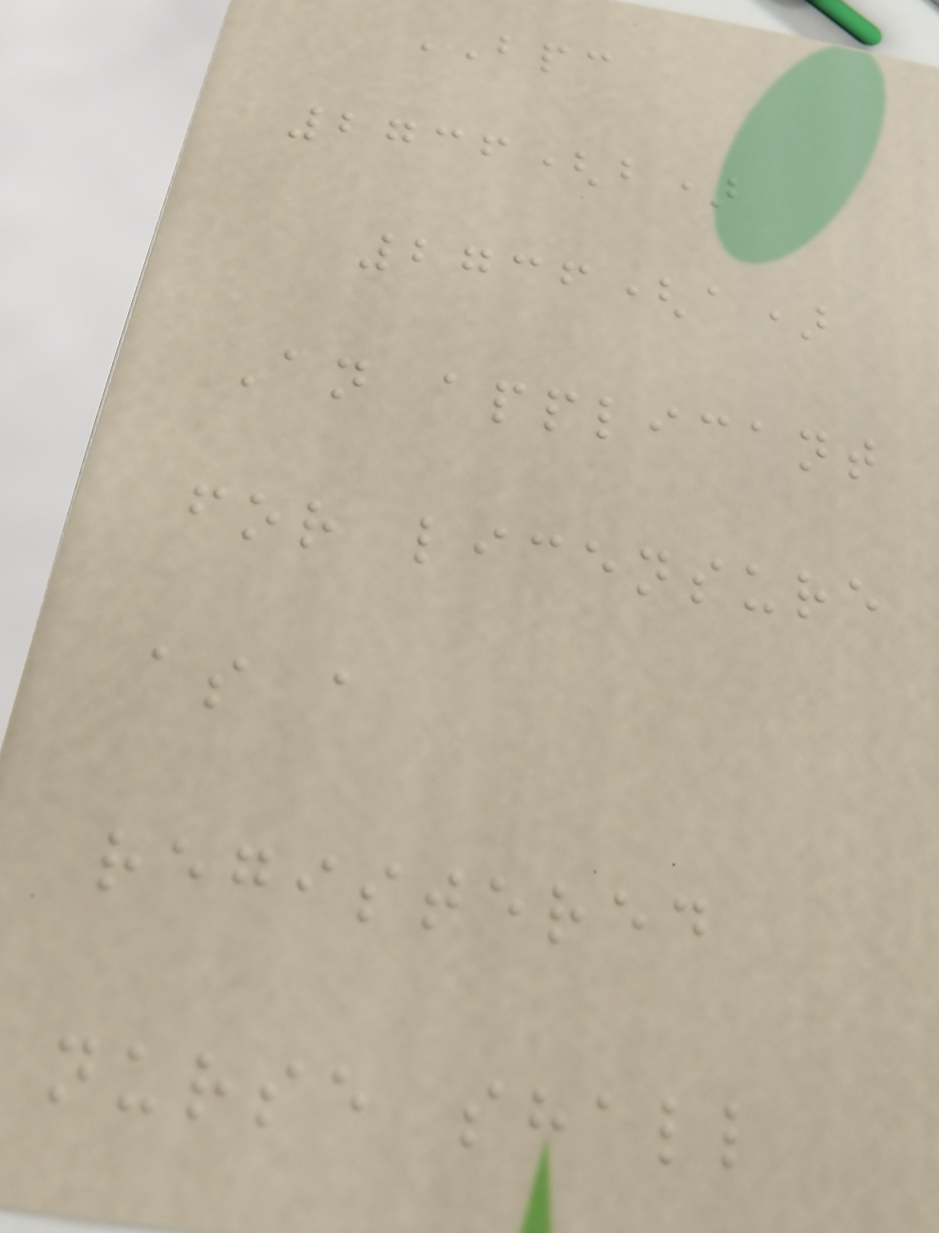BPC
2736(b)
2736(a)
An applicant
for licensure
as a
registered
nurse shall
